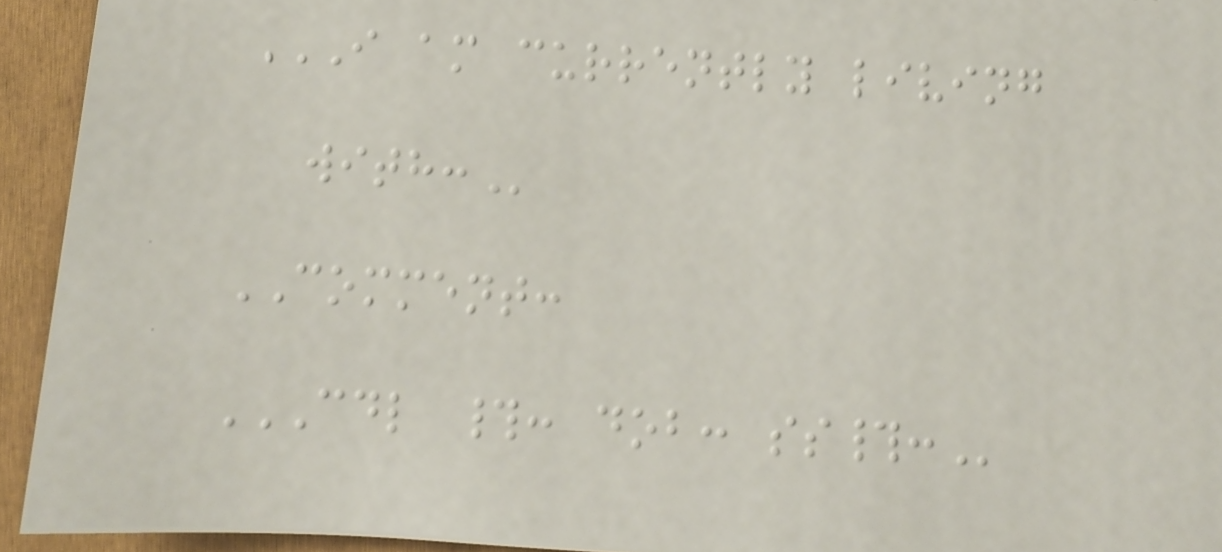I AM CURRENTLY LIVING
WITH:
COMMENT:
CDL #: DOB: SS#:
